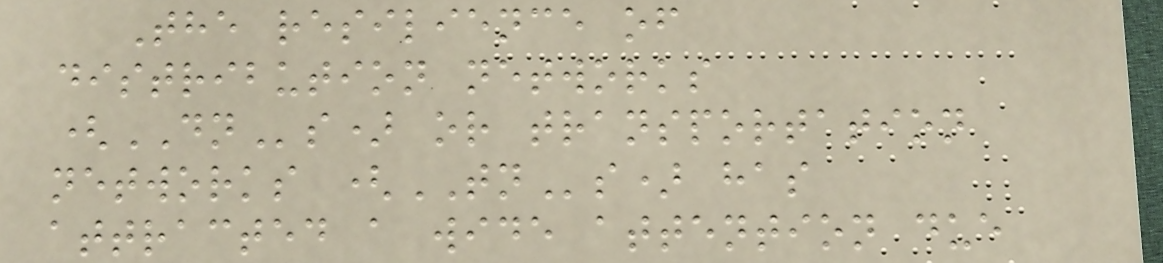The resilience of
distribution networks
(DNs) or transportation
networks (TNs) has
attracted a wide attention due
